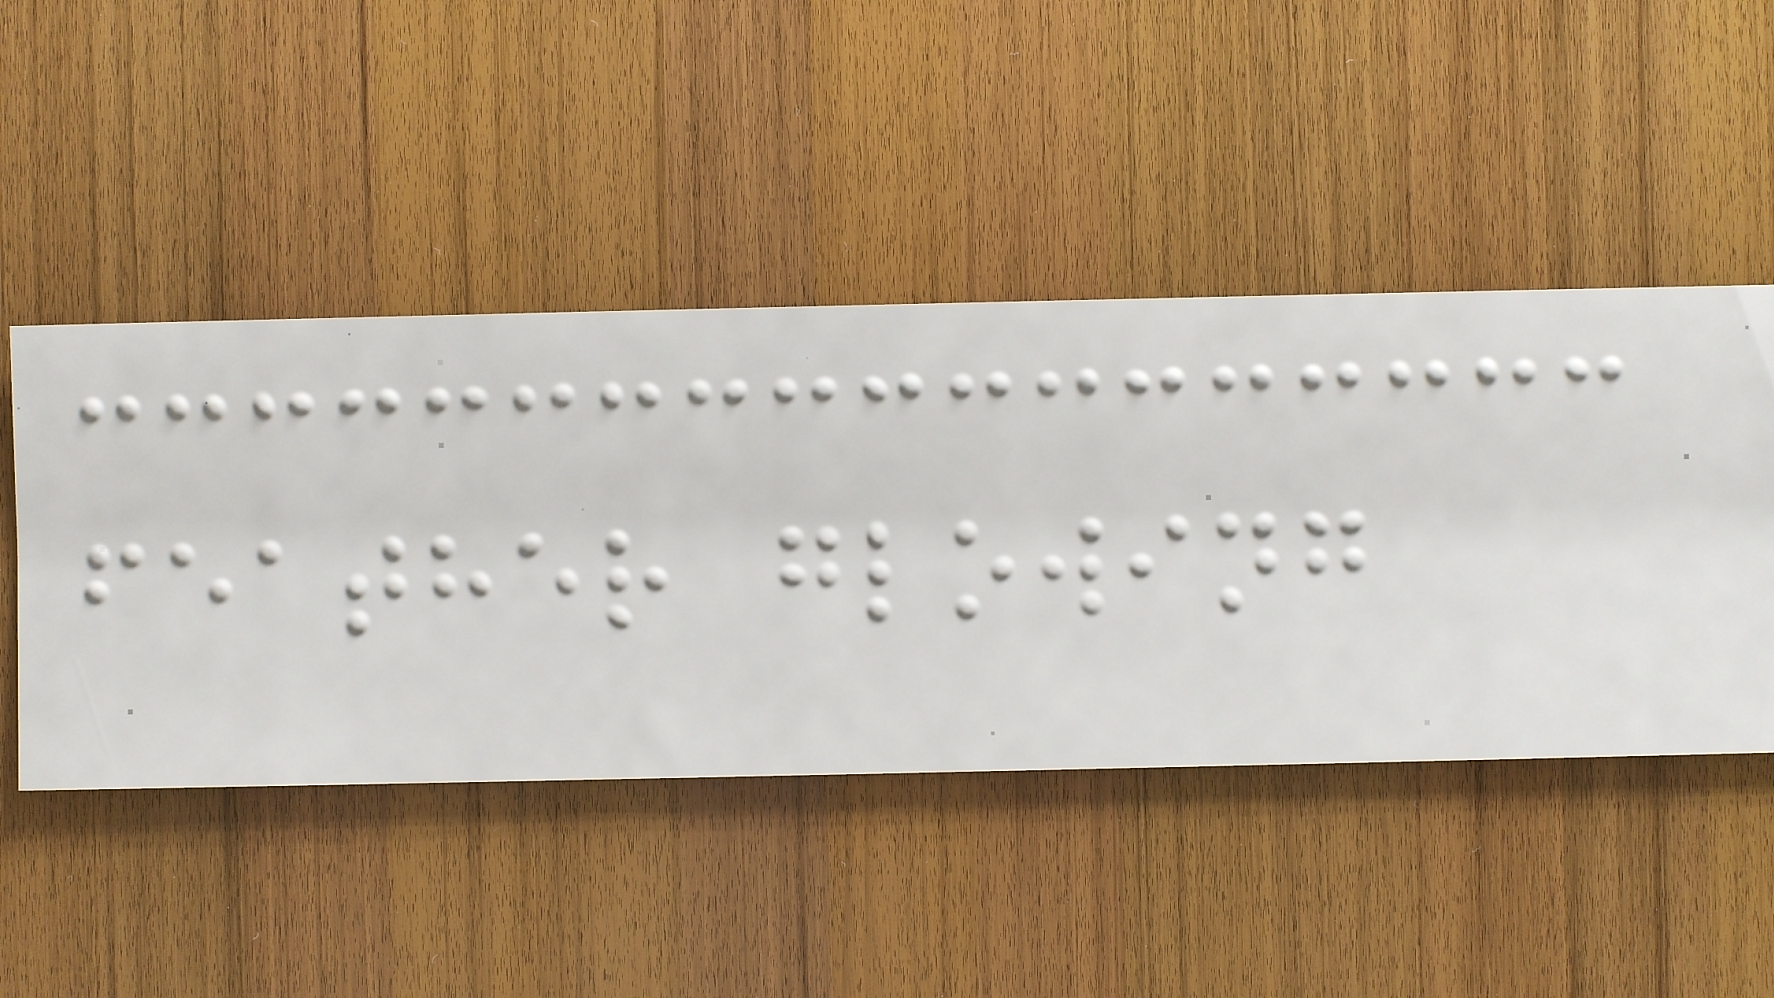feather glowing
